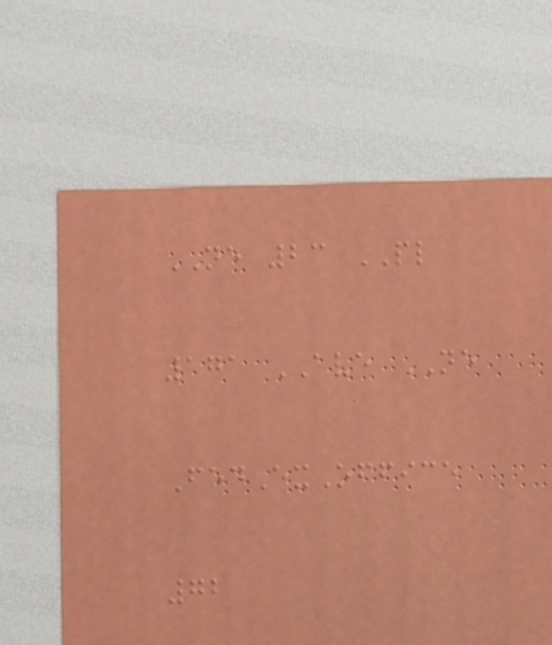NE 23 PL
171 AVE NE
FedExOffice
72
